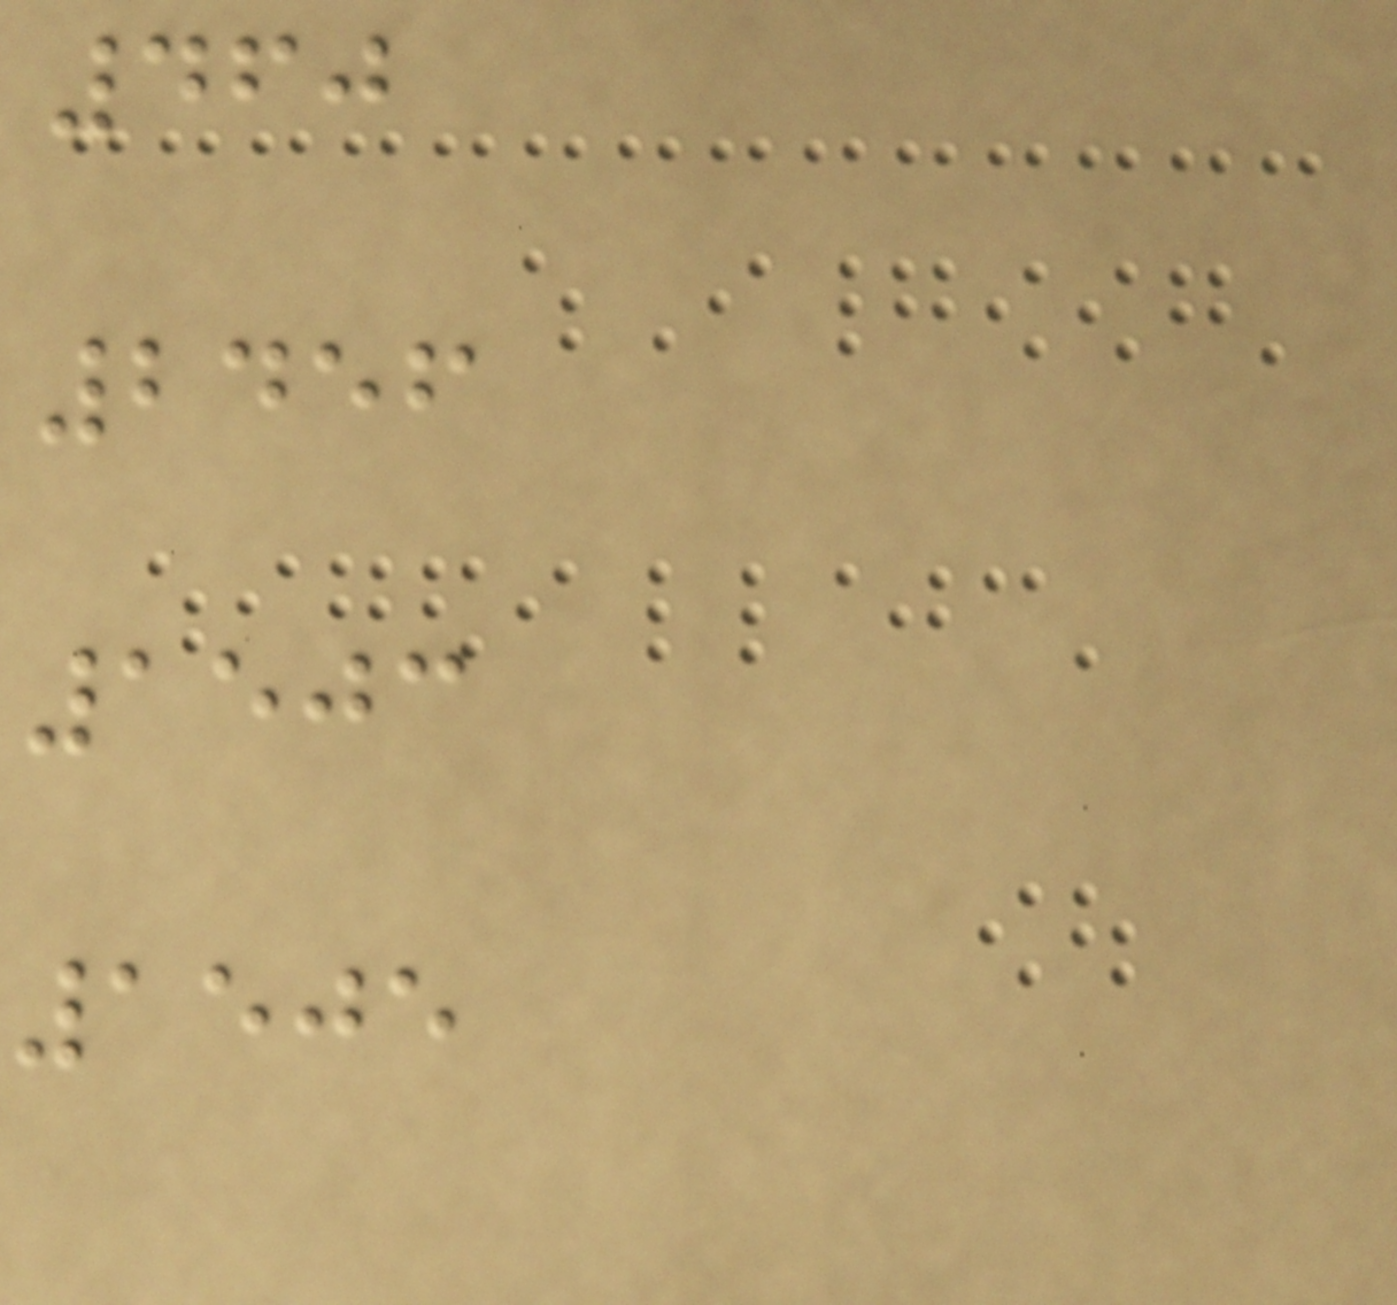460
2456
1503
1505
